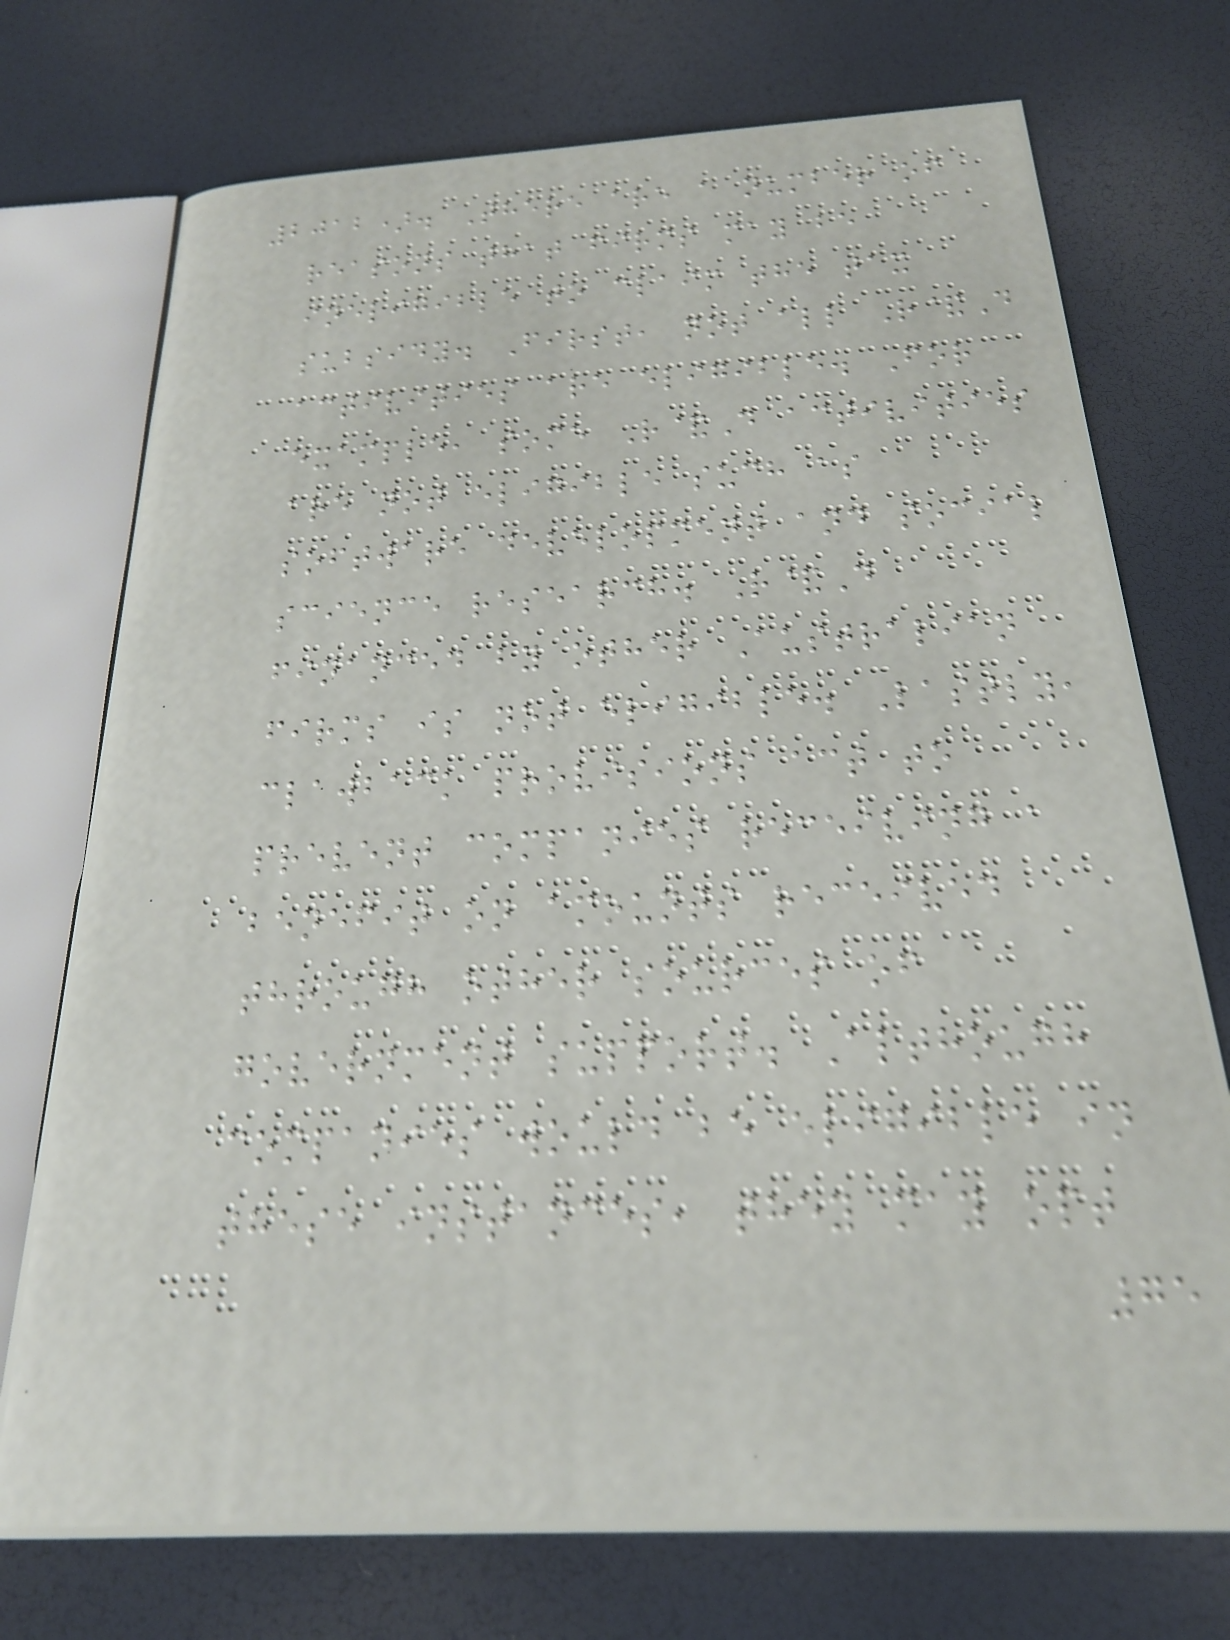2012). There are a number of
reasons that firms may be
ineligible to claim the tax
subsidy. First, not all R&D
activities are eligible. For
example, some R&D activities
are not eligible such as
software development and social
science research. R&D
financed by other Australian
firms is not eligible. Lastly,
clawback provisions act to
prevent companies receiving a
benefit on amounts received
through other sources of
government support. Although
companies would be eligible in
these instances, they may opt
75
